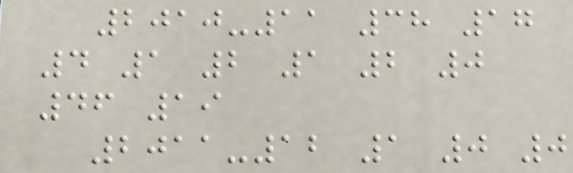2010-11 38 17
4 1 2 1 2 0
46 19
2011-12 1 0 0
